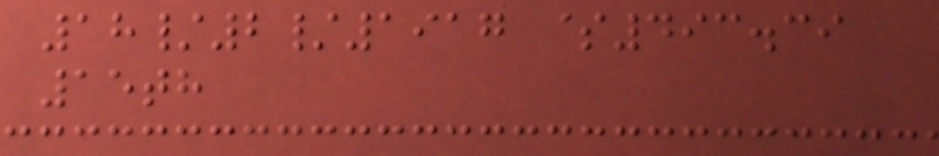18/2/1917 $493.39
15th
